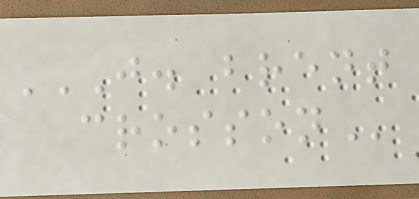J. BRENT
CROSSON
